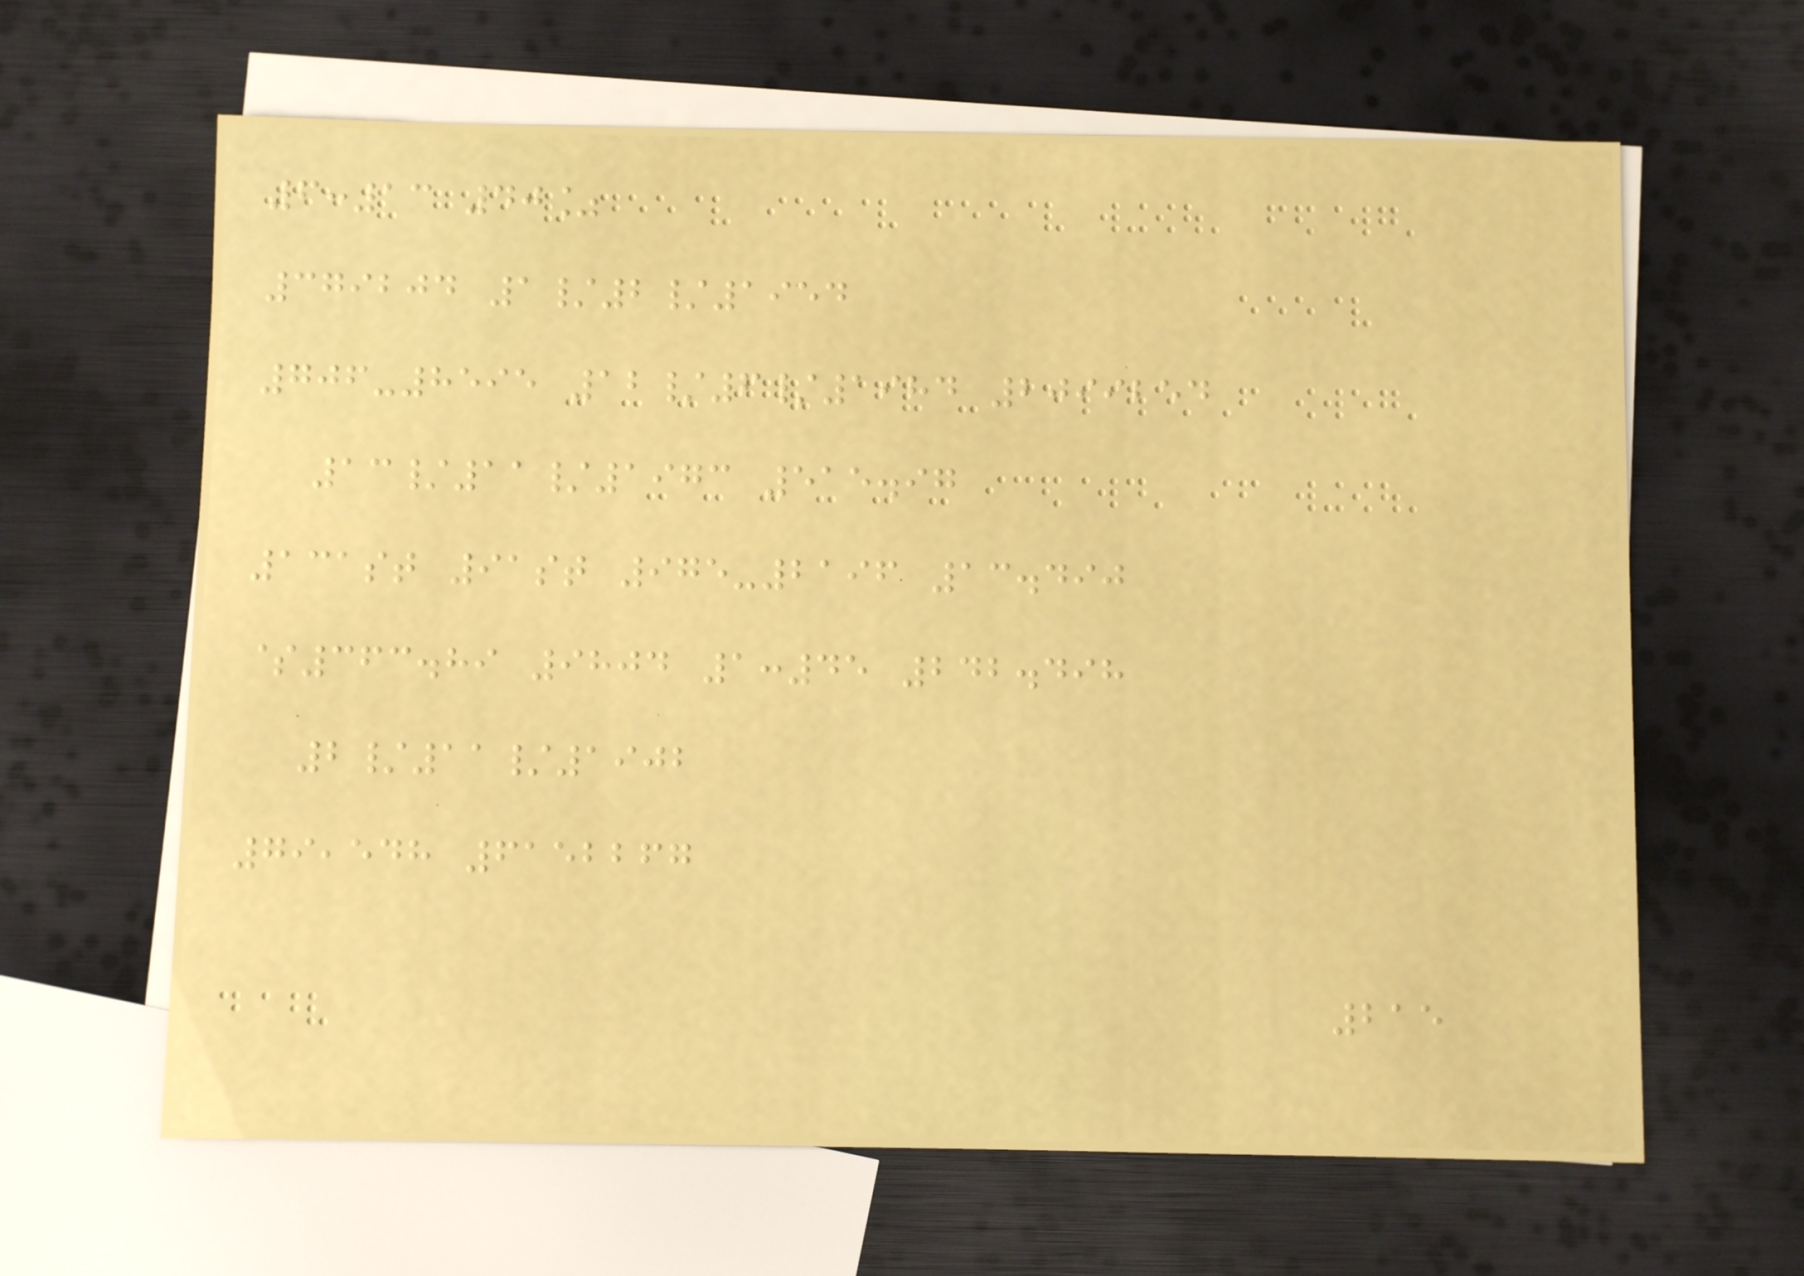6:13 40%
379204 1/2/1954
706-8595 12/6/1984 2099254
13/11/1973 515.97
131st 91st 975-2196 13.490
$363.89 9804 1:45 242.498
2/11/1902
79,548 6152267
215
